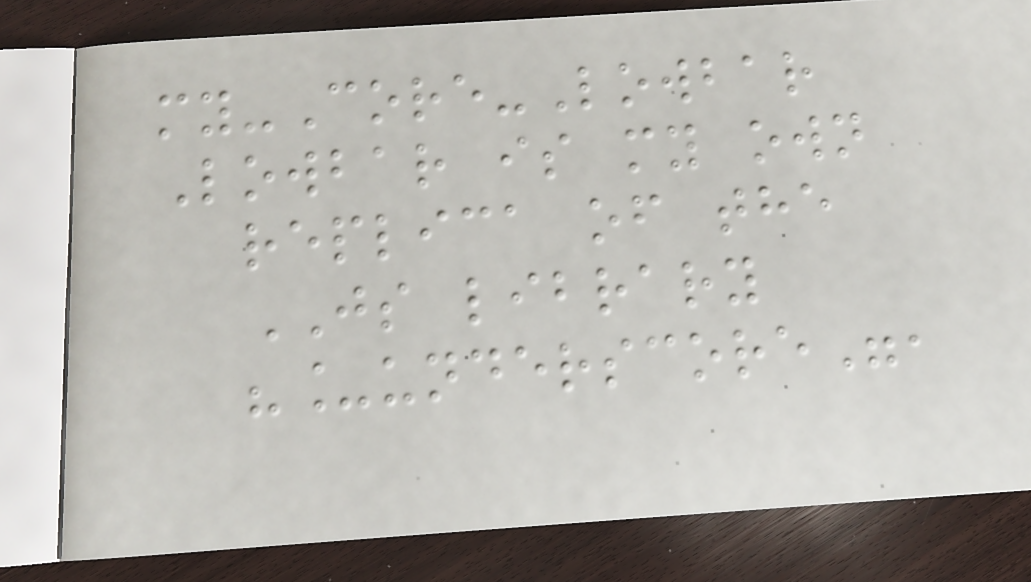my-Core-Lowbar
Lowbar is my own
replica of the
JS library
"_underscore",
